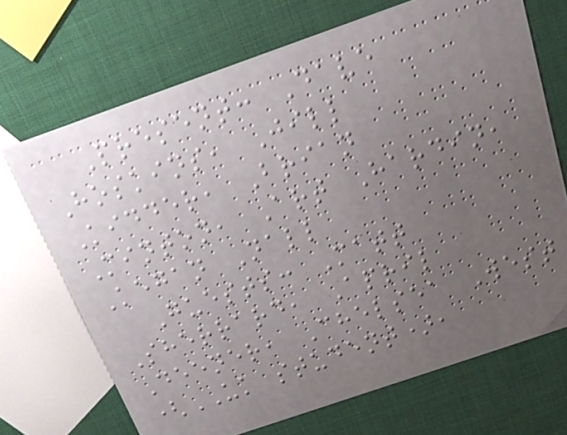Present: Dave
Hoskins, Jill
Kidder, Brian
Minton, Art Hardin,
Kegan Nall
Guests: Matt
Sherrard, April
Deener, Chelsea West
(UK student),
